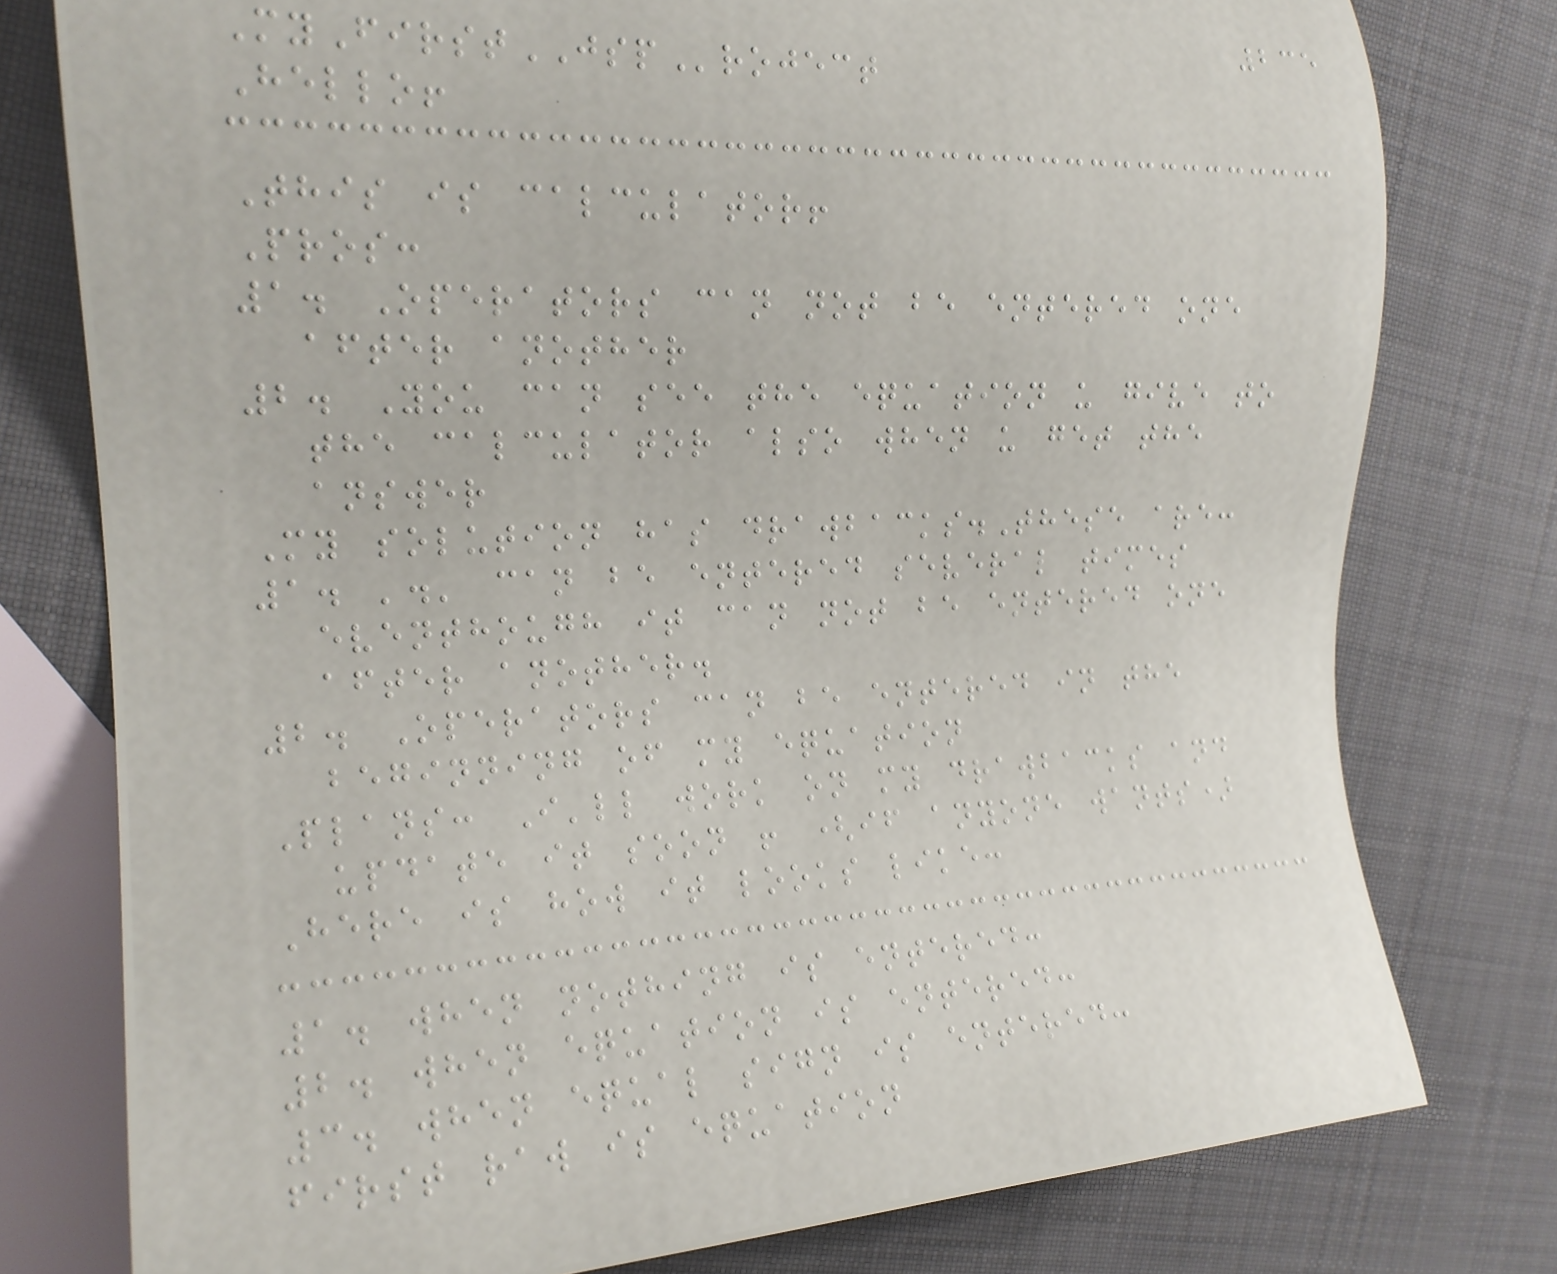235
MyFirstJSProject
Hello!
This is calculator!
Pros:
1. Operators can not be entered one
after another
2. You can see the equation u give to
the calculator also when u get the
answer
My solution has drawbacks.These are:
1. '.' can be entered several times
eventhough it can not be entered one
after another.
2. Operators can be entered in the
beginning of my equation
Plans: I'll work on my drawbacks and
update it soon ! (if anyone wants)
Here is how it looks like:
1. when nothing is entered:
2. when equation is entered:
3. when equal sign is entered:
first raw is equation
